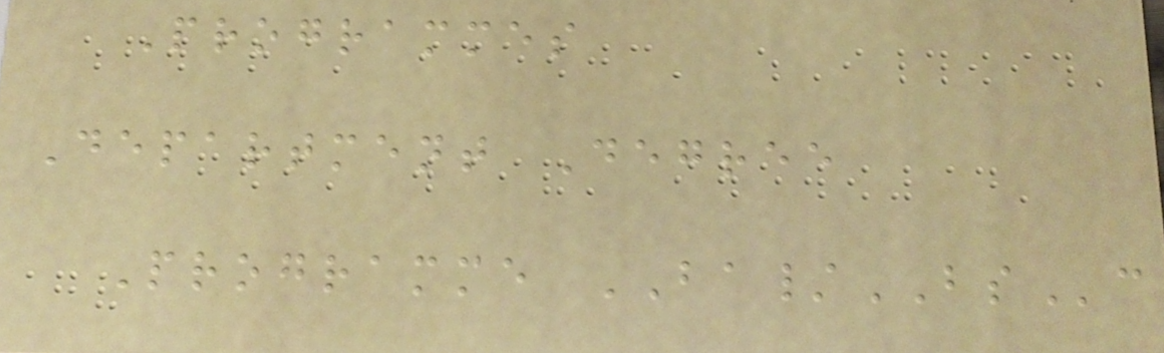Programmes
Department Degree
Programme BA/BSc
